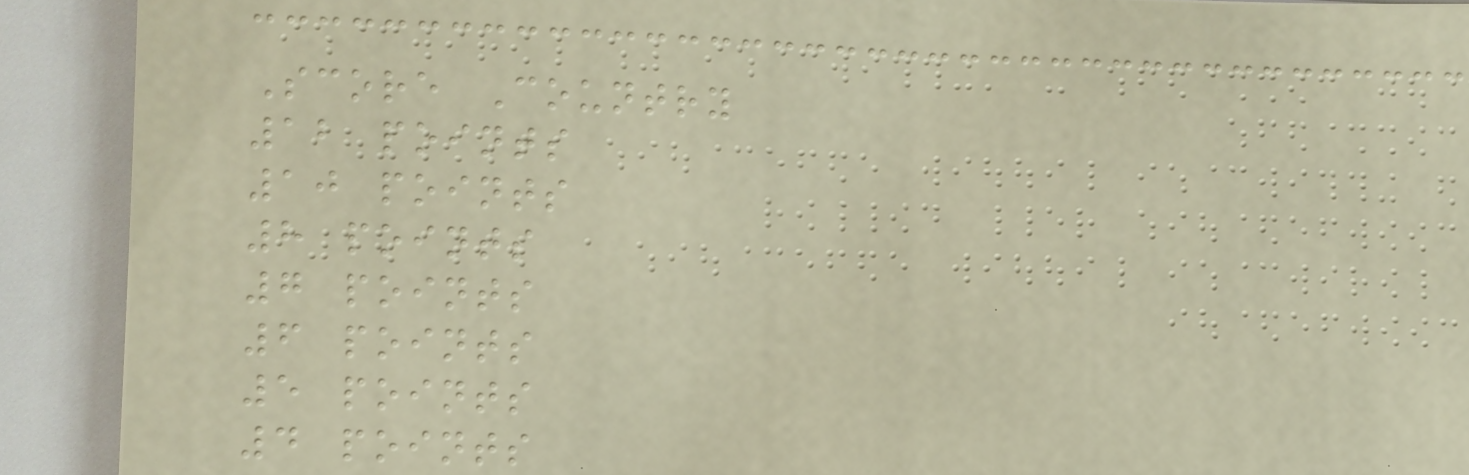Score Country
12 points
10 points
8 points
7 points
6 points
5 points
4 points
